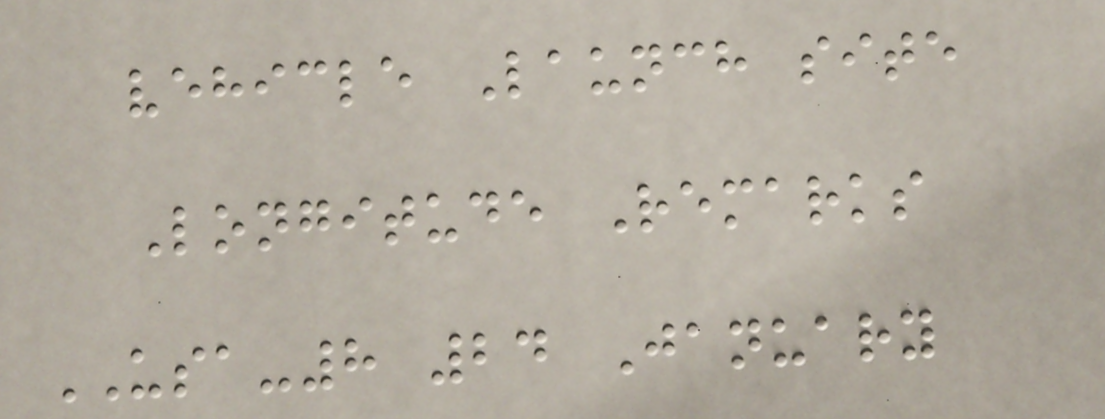vehicle Launch site
Longitude Remarks
USA-8 24 January
